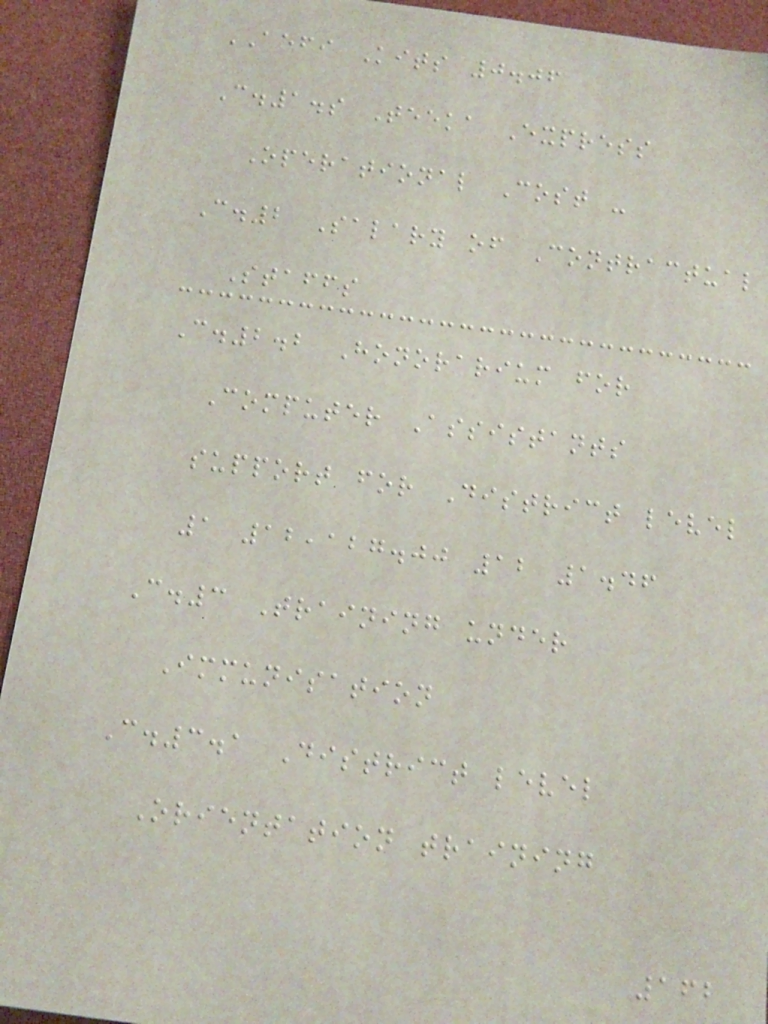AEFI Kits 0.06
C.1.s Teeka Express
Operational Cost -
C.2 Salary of Contractual
Staffs
C.2.2 Honorarium for
Computer Assistants
support for District level
1 12,127.00 12 1.46
C.3 Training under
Immunisation
C.3.1 District level
Orientation training
162
